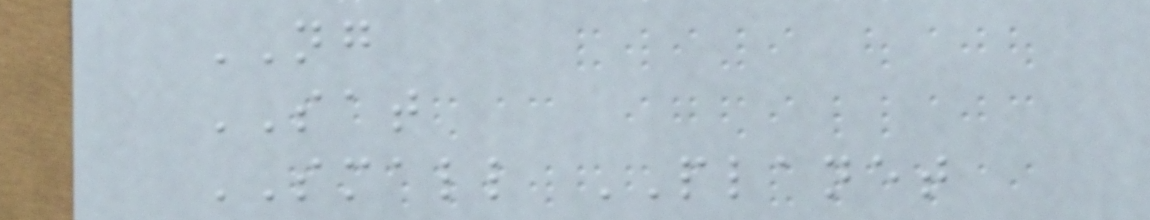NG
SAT
SMALL PLANET
